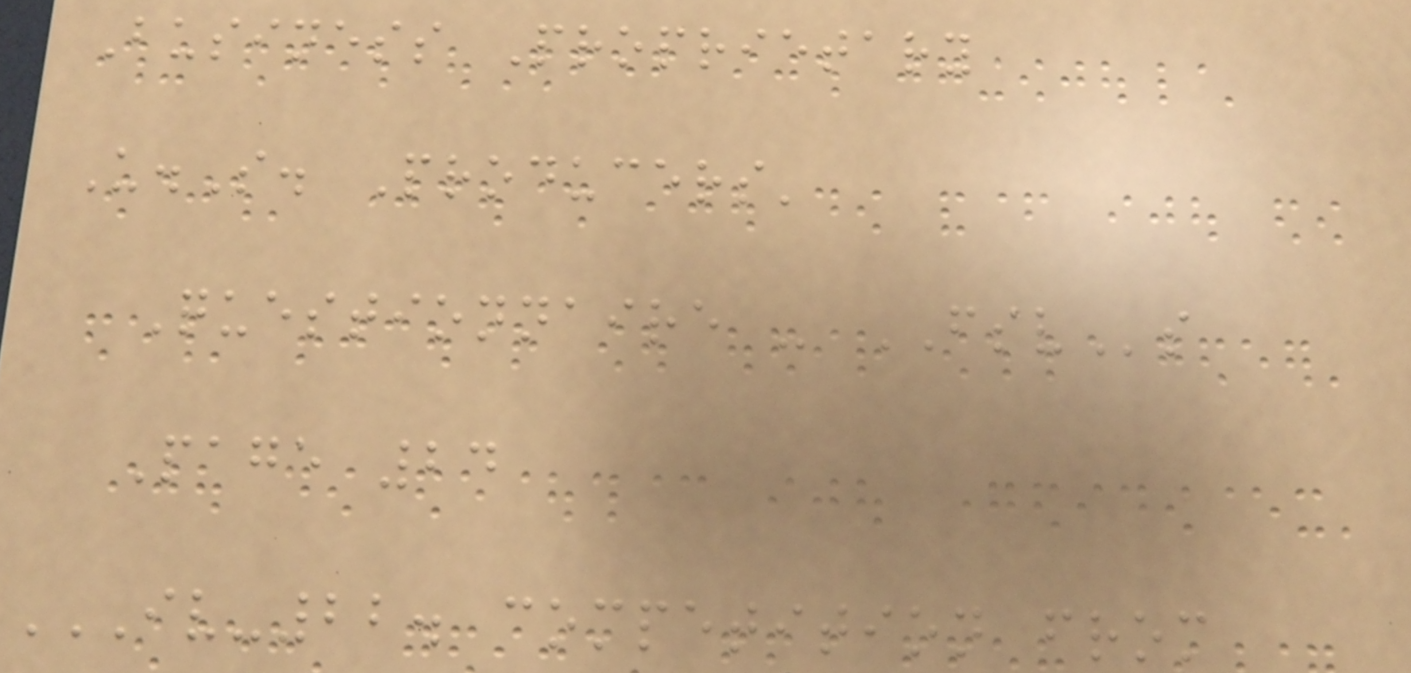Business Proprietary
U.S. Producers'
Questionnaire - FSVs
Page 24
IV-22. COMPETITION FROM
